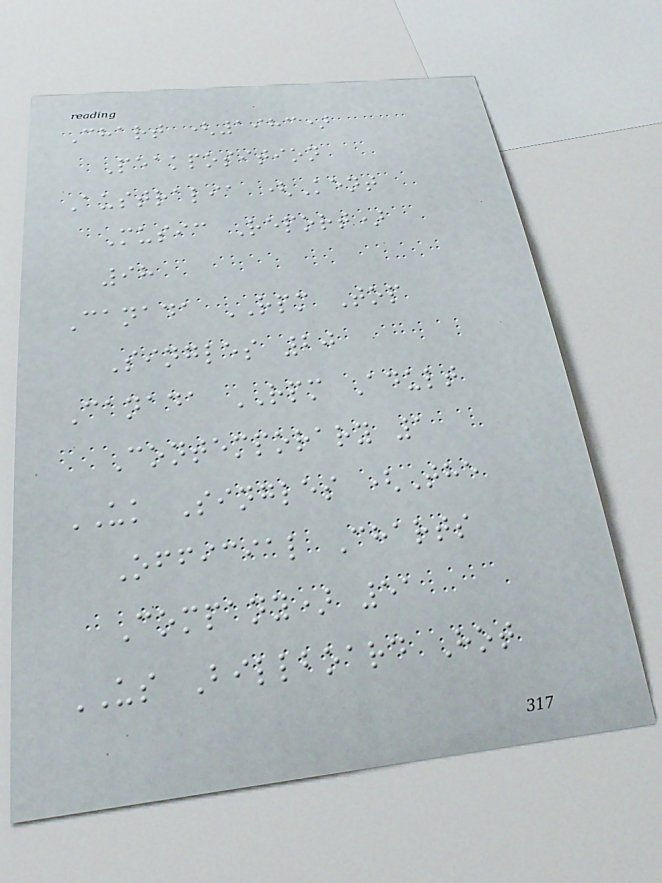Chart (1983)
Peakposition
Australia (Kent
Music Report)
98
Canada RPM Top
Singles 20
Canada RPM Adult
Contemporary 1
UK Singles (The
Official Charts
Company) 51
US Billboard Hot
